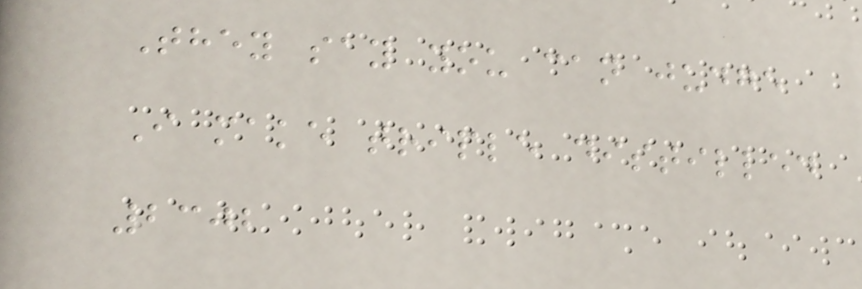They say you can judge
I make triple distilled
2302
